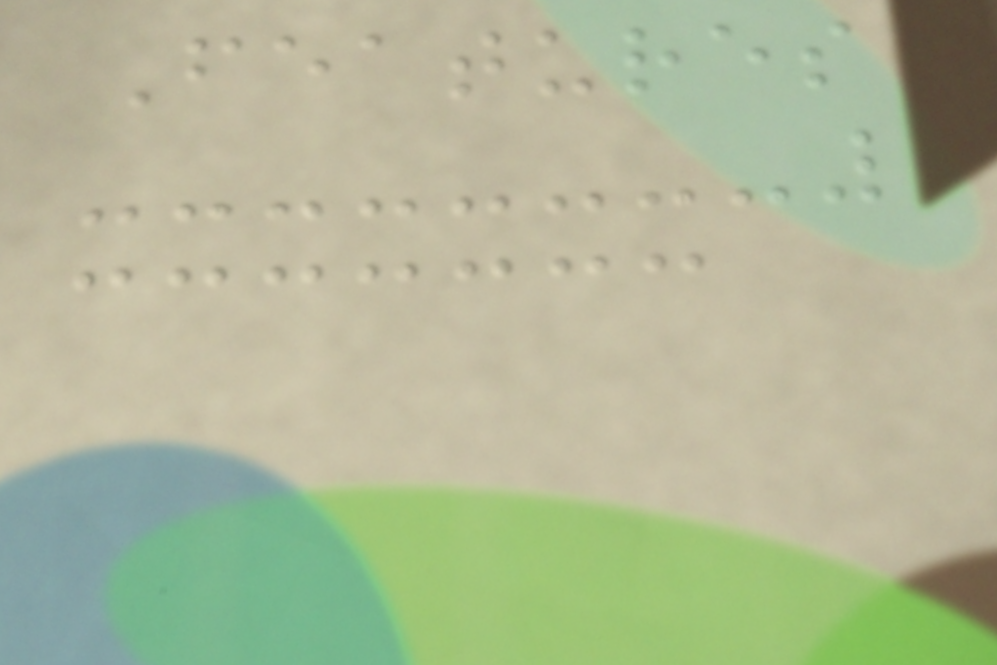Features
